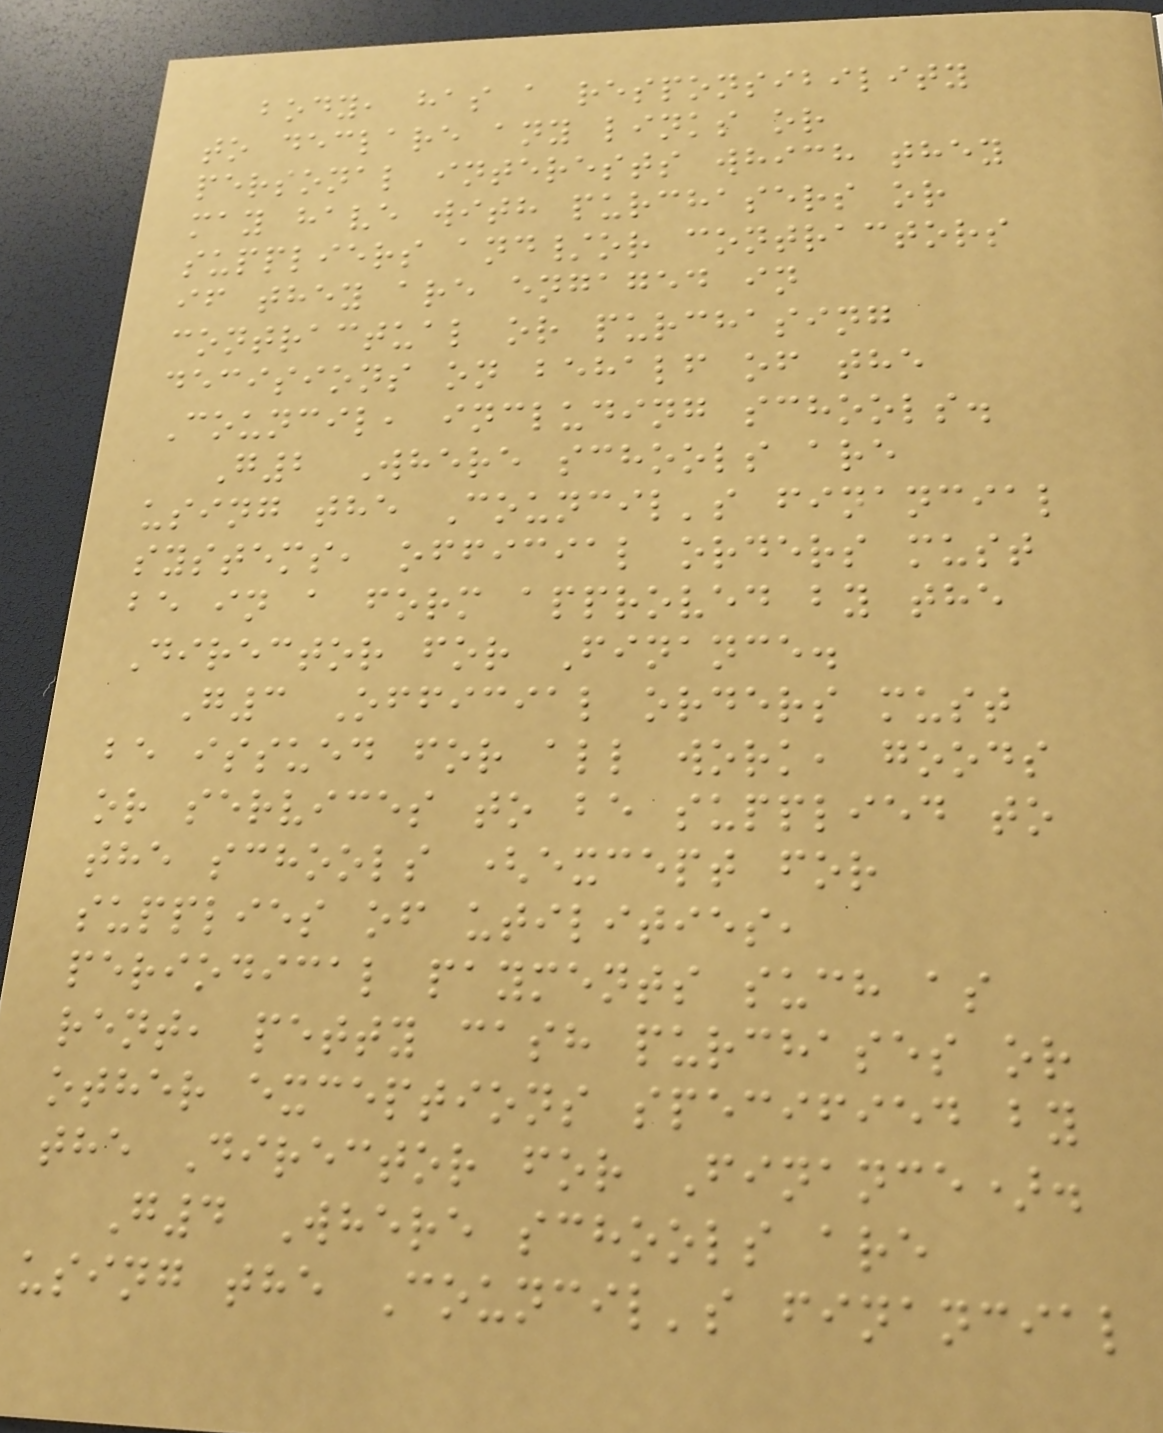body, has a responsibility
to declare any links or
personal interests which they
may have with purchasers or
suppliers and/or contractors
if they are engaged in
contractual or purchasing
decisions on behalf of the
Council, including schools.
G2 Where schools are
using the Council's financial
systems, official orders must
be in a form approved by the
Director for Finance.
G3 Official orders must
be issued for all work, goods
or services to be supplied to
the schools (except for
supplies of utilities,
periodical payments such as
rent, petty cash purchases or
other exceptions specified by
the Director for Finance).
G4 Where schools are
using the Council's financial
